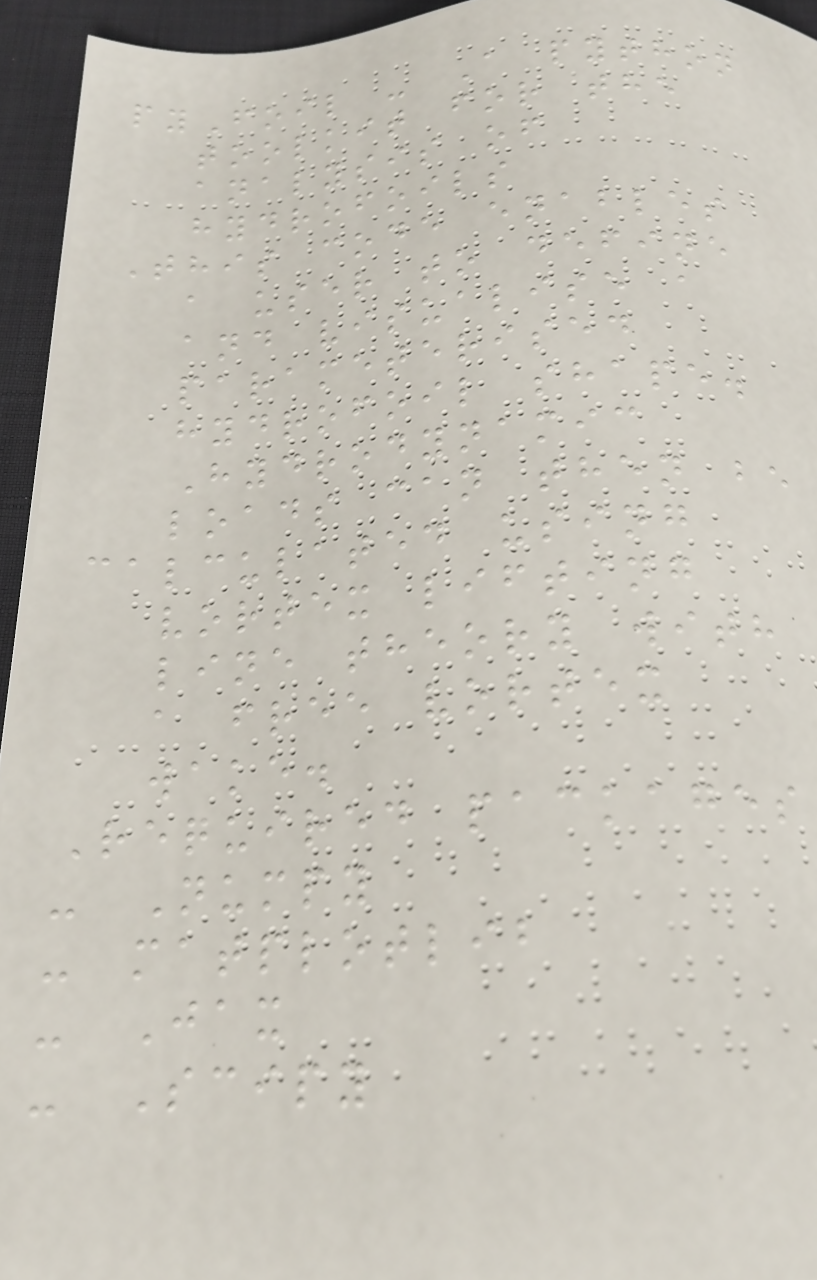pyFoil - A python
toolkit for the
analysis of
hydrofoils
This code enables
a user to define
and visualise a
parameterised
hydrofoil shape.
Hydrodynamic
loads can then be
calculated using
vortex lifting
line theory with
a free vortex
wake.
Required packages
- Numpy
- matplotlib
- Jax
- Scipy
